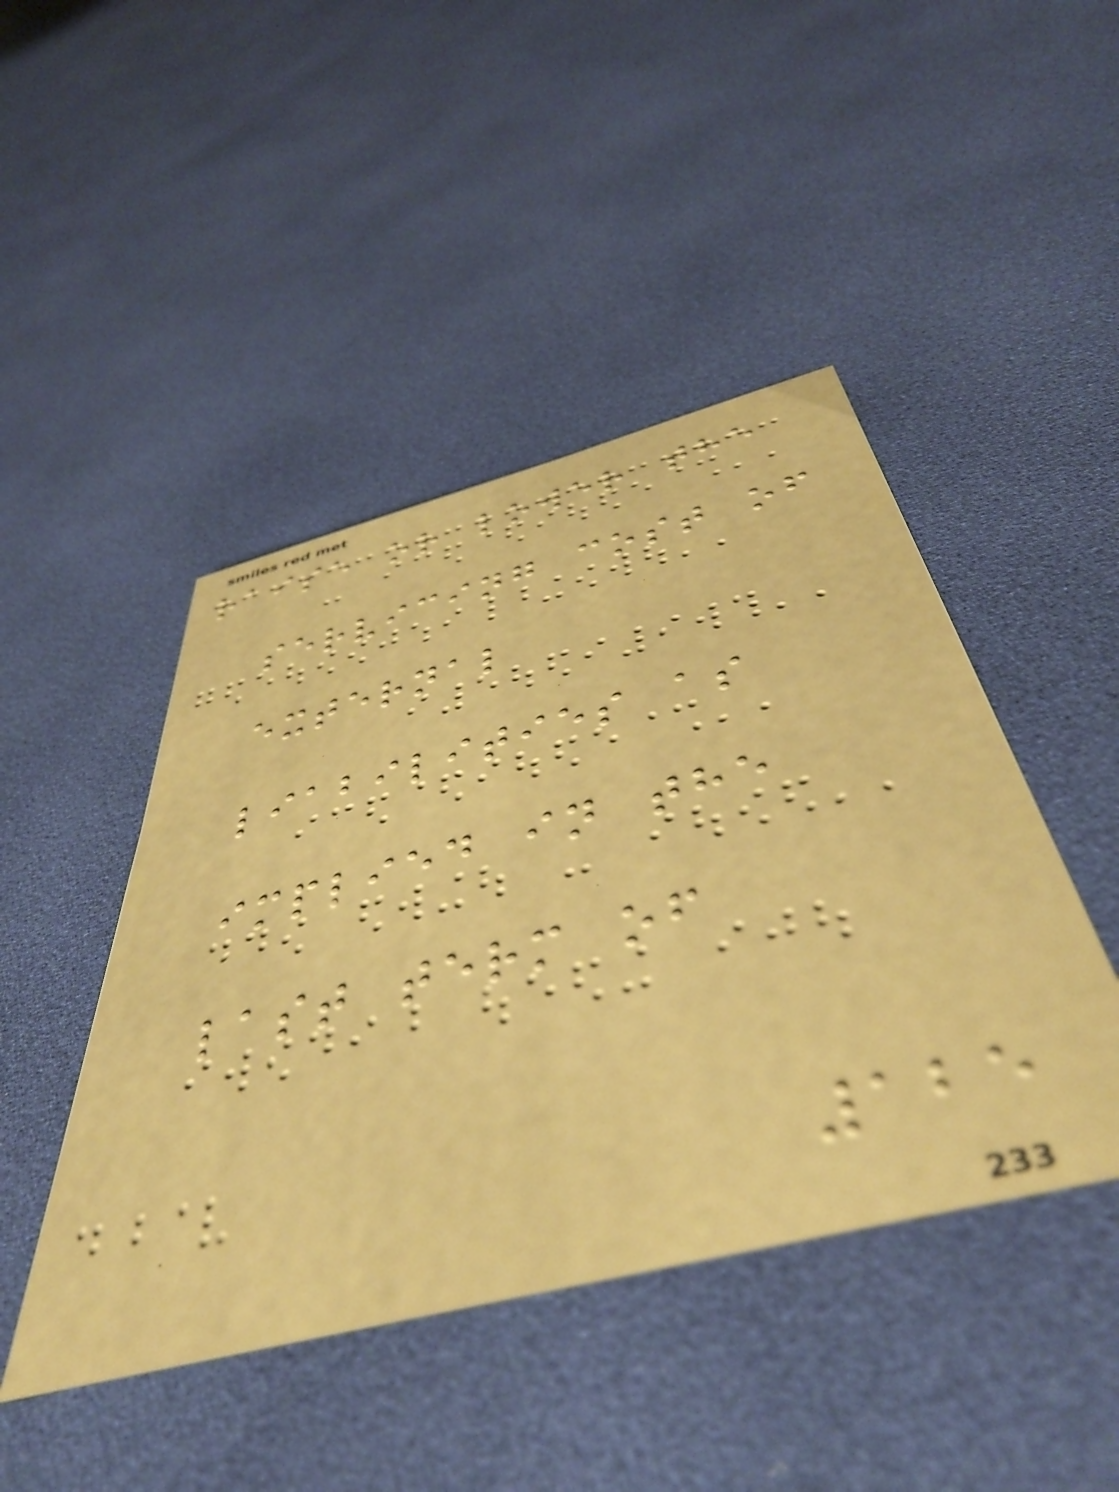raise or lower the
servicing cost of
external
liabilities as
implied in the
last term of
125
